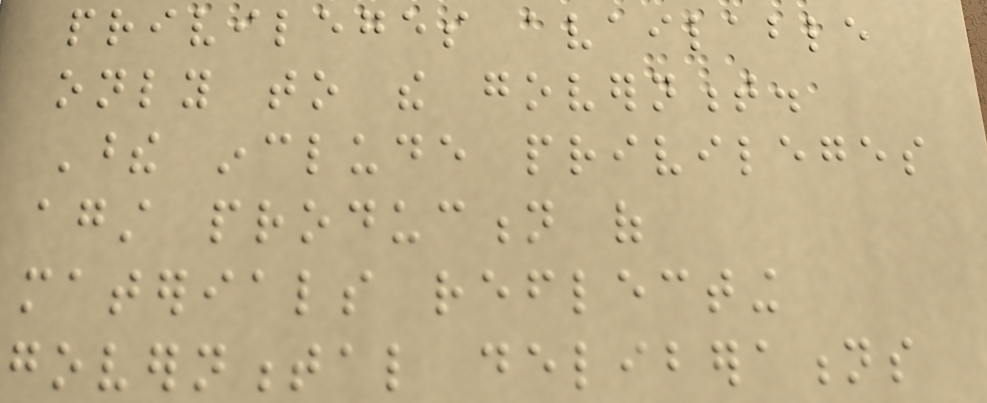privileges available
only to the government.
These include privileges
against production of
materials reflecting
governmental deliberations
